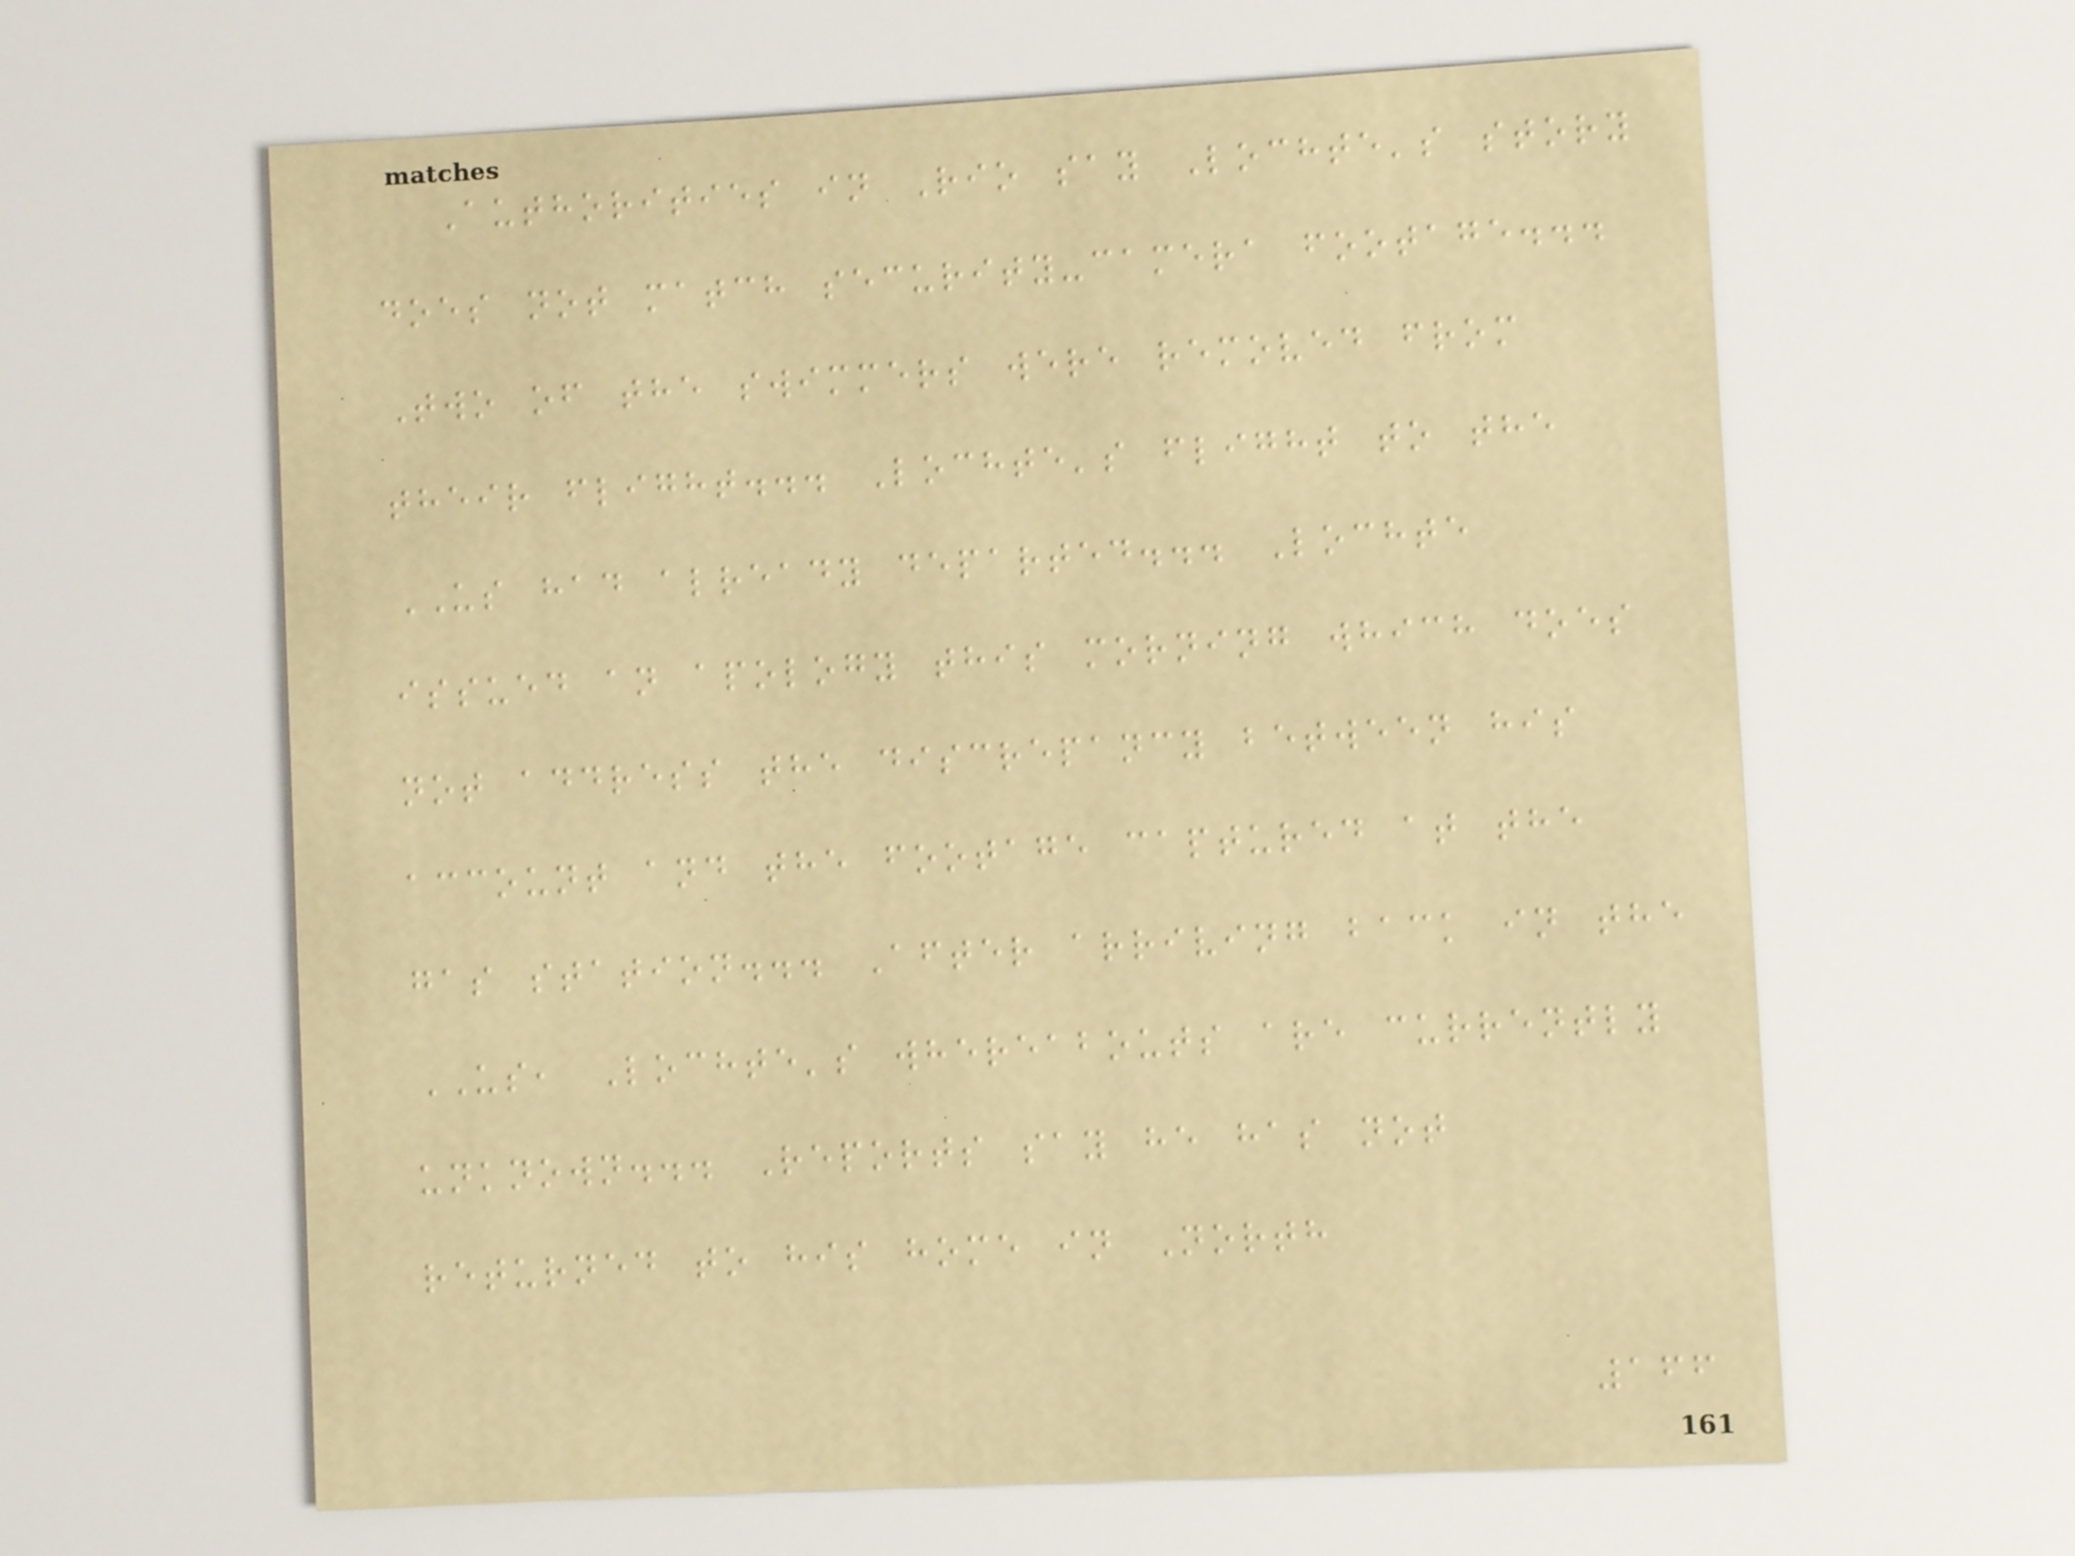Authorities in Rio say Lochte's story
does not match security-camera footage...
Two of the swimmers were removed from
their flight... Lochte's flight to the
US had already departed... Lochte
issued an apology this morning which does
not address the discrepancy between his
account and the footage captured at the
gas station... After arriving back in the
US, Lochte's whereabouts are currently
unknown... Reports say he has not
returned to his home in North
166
